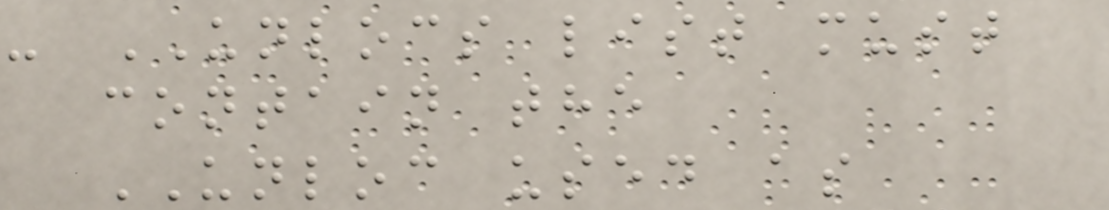- UNLOCS list must
contain the
UNLOC used as
